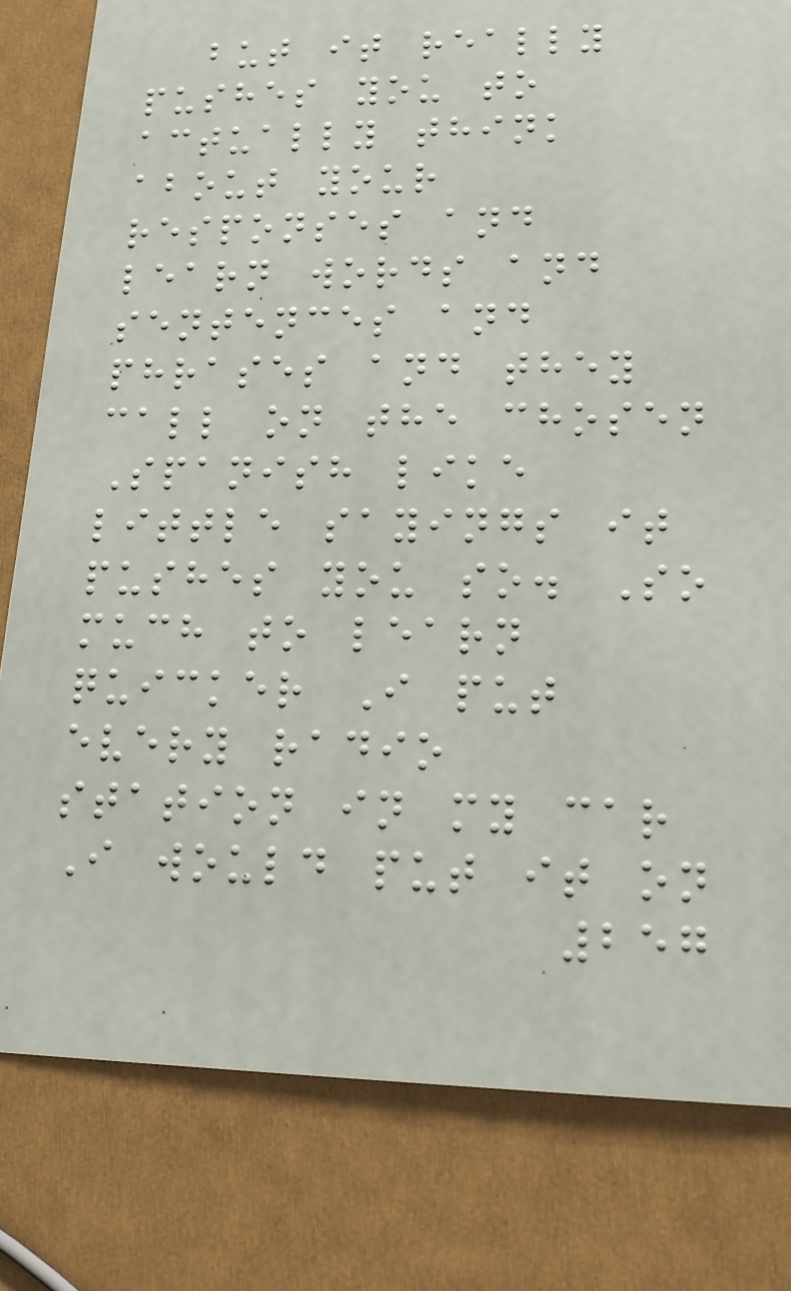but it really
pushes you to
actually think
about your
responses and
learn words and
sentences and
phrases and they
call on the chosen
Spanish like
little sayings it
pushes you so. So
much to learn
quicker I put
every radio
station in my car
I would put it on
257
